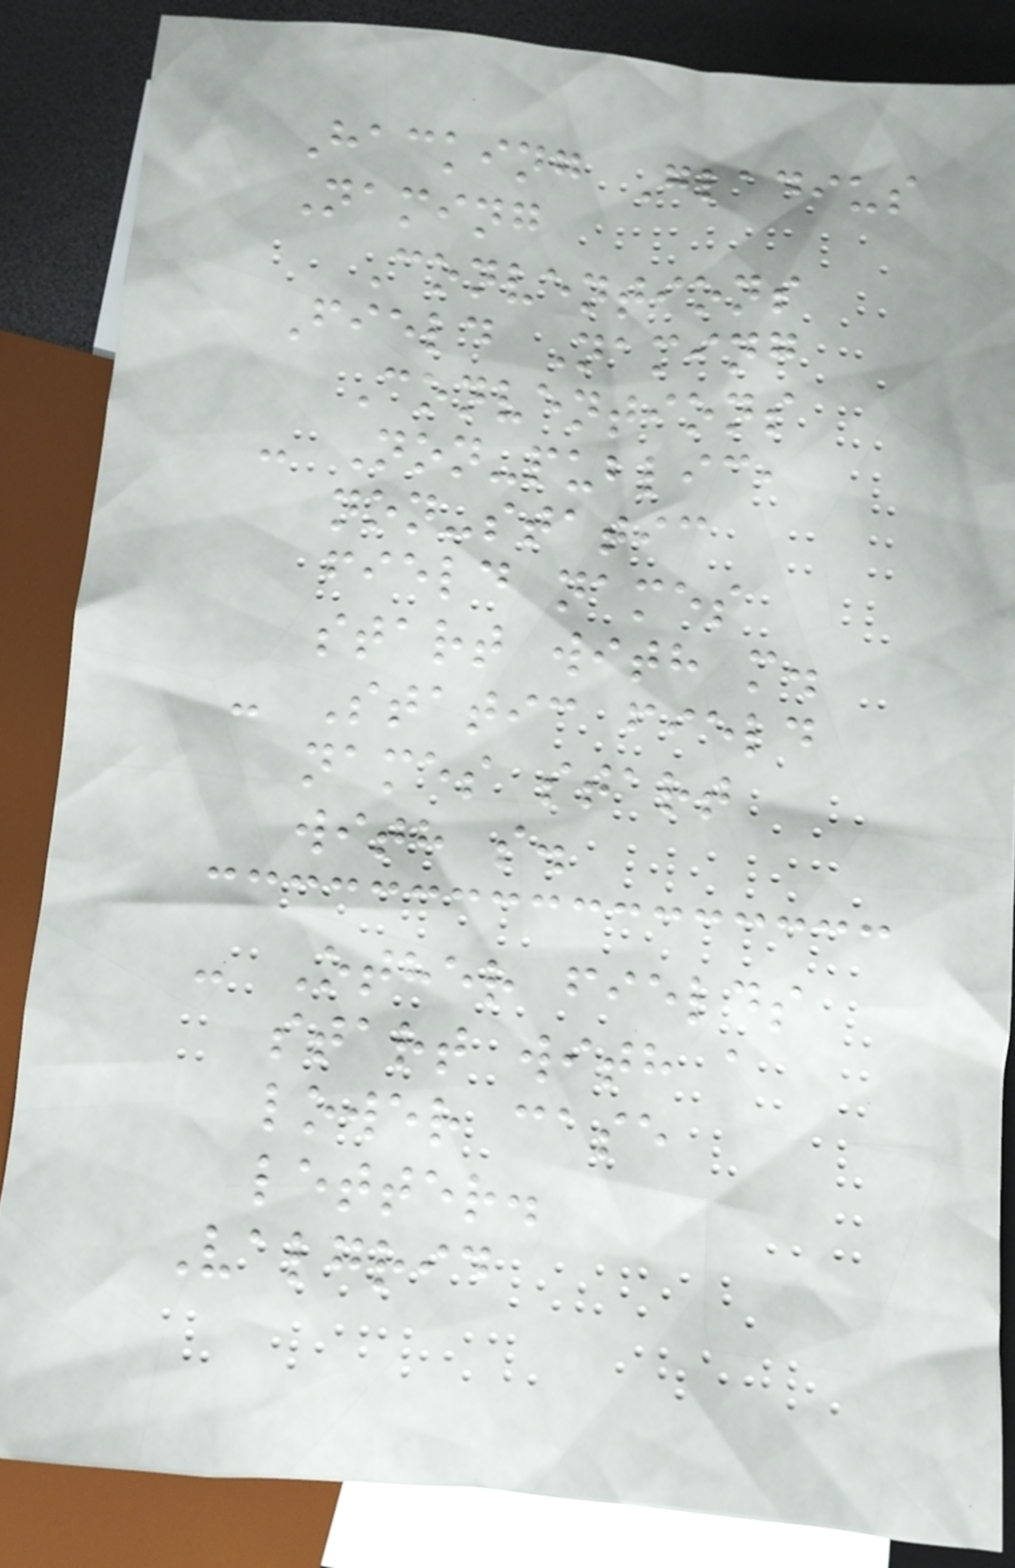Hacking Gladius
Naming
Conventions
Field Naming
Conventions
- Non-public,
non-static
field names
start with m.
- Static field
names start
with s.
- Other fields
start with a
lower case
letter.
Valgrid
